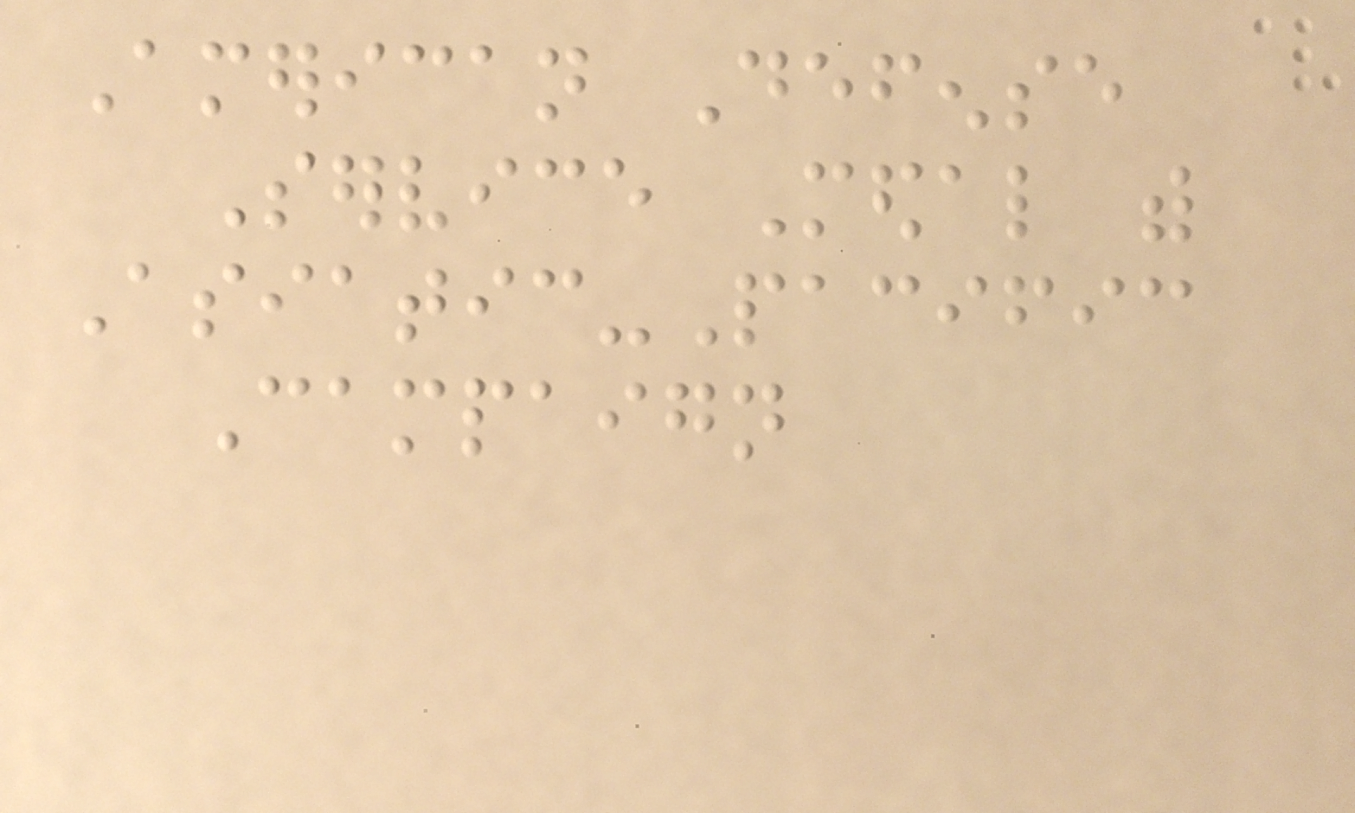American Defense
Service Medal with
Asiatic-Pacific
Campaign
